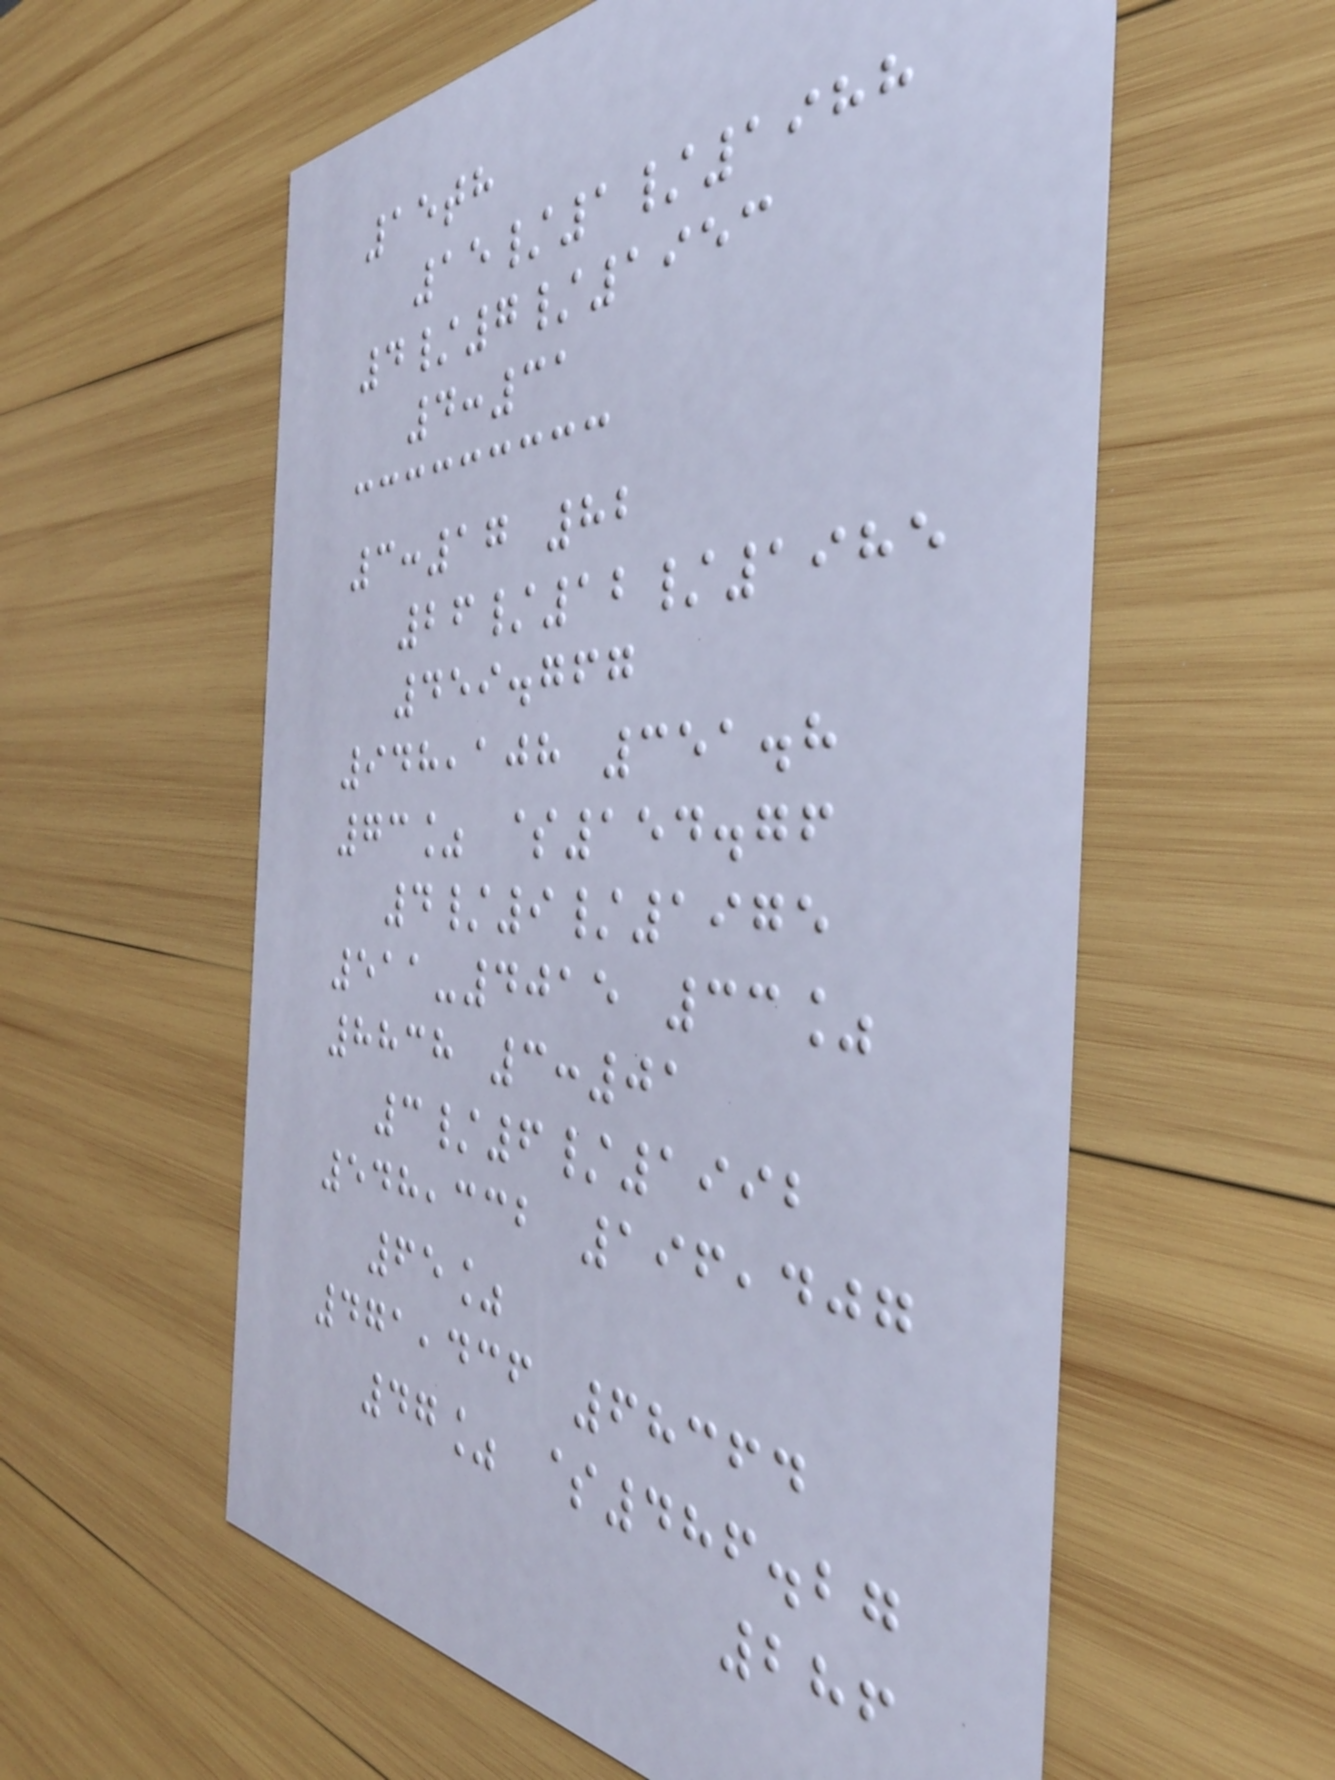15th
15/1/1988
4/7/1953
4:31
3:17 82
26/12/1985
459.767
948,108 351.8
73% $154.76
4/9/1975
511-4015 33%
8838 3:01
3/6/1992
548,332 196,407
65%
471,436 68364
47% $486.27
286
